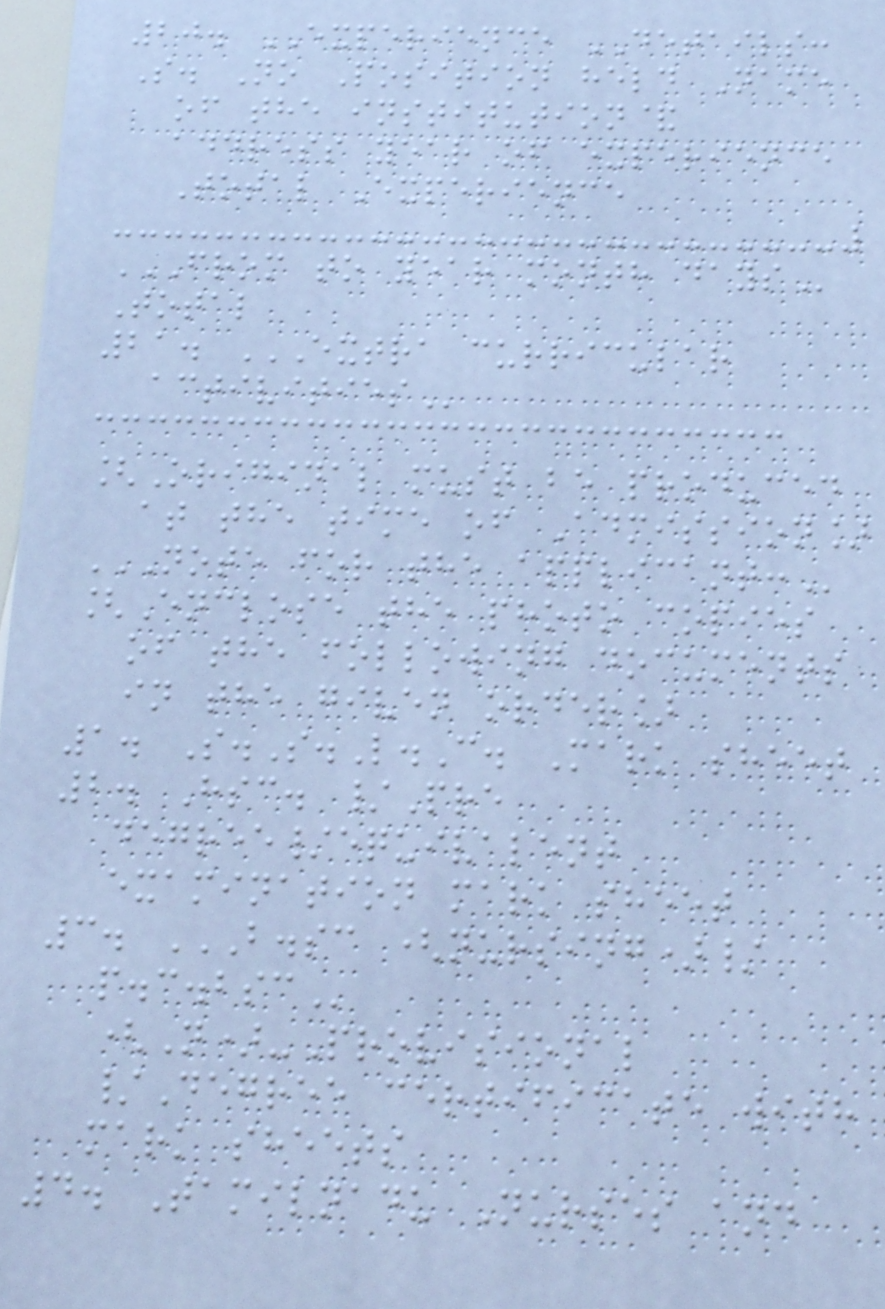20. EXPERIENCE DETAILS:
S. No Position held Name
of the institution&
address year of experience
Total Experience
FROM TO YEAR MONTH DAYS
Total
21. EXTRA CURRICULAR
ACTIVITIES
[Original must be produced
at the time of Admission]
NOTE FOR THE APPLICANT:
[Enclose the photo copies
of the following documents
in the given order]
1. S.S.L.C. Mark sheet
2. Hsc. /Pre
degree/equivalent
examination mark sheet
3. B.SC (NURSING)/
P.C.BSC
(N)-Provisional
/Degree certificate with
mark sheets
4. Tamilnadu Nurses and
